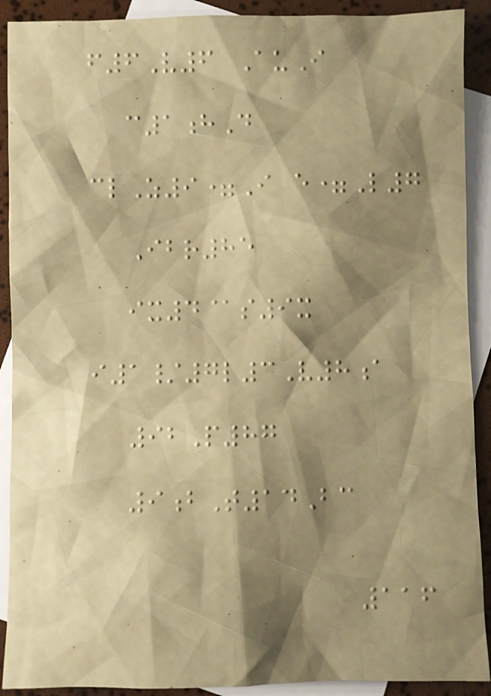f6V6 AuI
c1hD
clZ9=I e=L7
Ibr85
ix4@s9x
i1/7l3V8a
92P87
9bT14Bc
116
